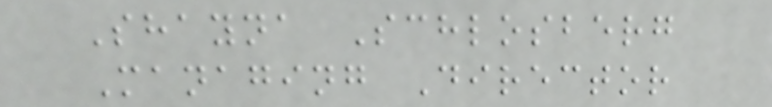Shayna Schlosberg
Managing Director
